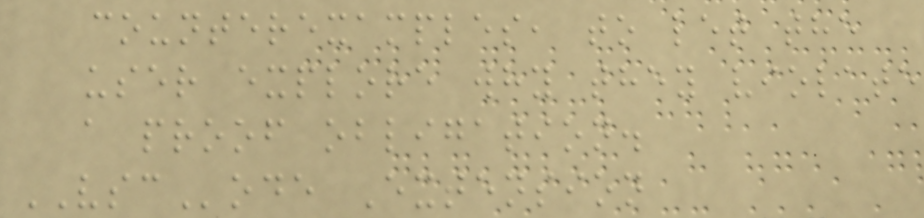counterexamples, to let the
user explore why they violate
a proof obligation.
VSCode Extension
